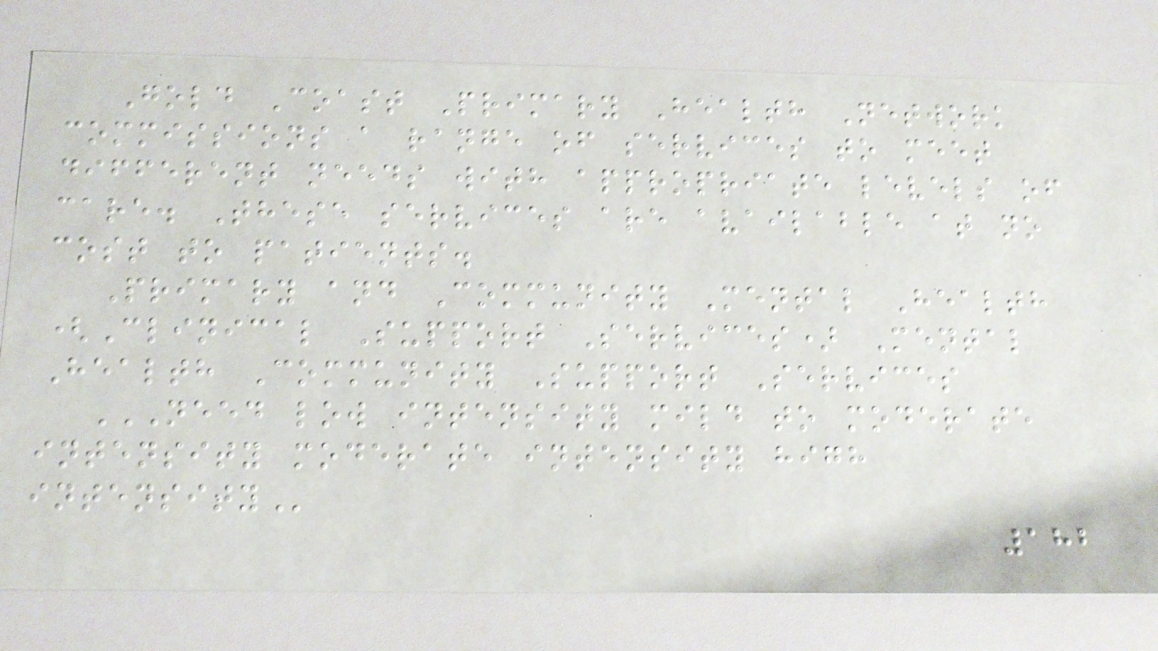Gold Coast Primary Health Network
commissions a range of services to meet
different needs with appropriate levels of
care. These services are available at no
cost to patients.
Primary and Community Mental Health
(Clinical Support Services) Mental
Health Community Support Services
NEED LOW INTENSITY MILD TO MODERATE
INTENSITY MODERATE INTENSITY HIGH
INTENSITY
182
